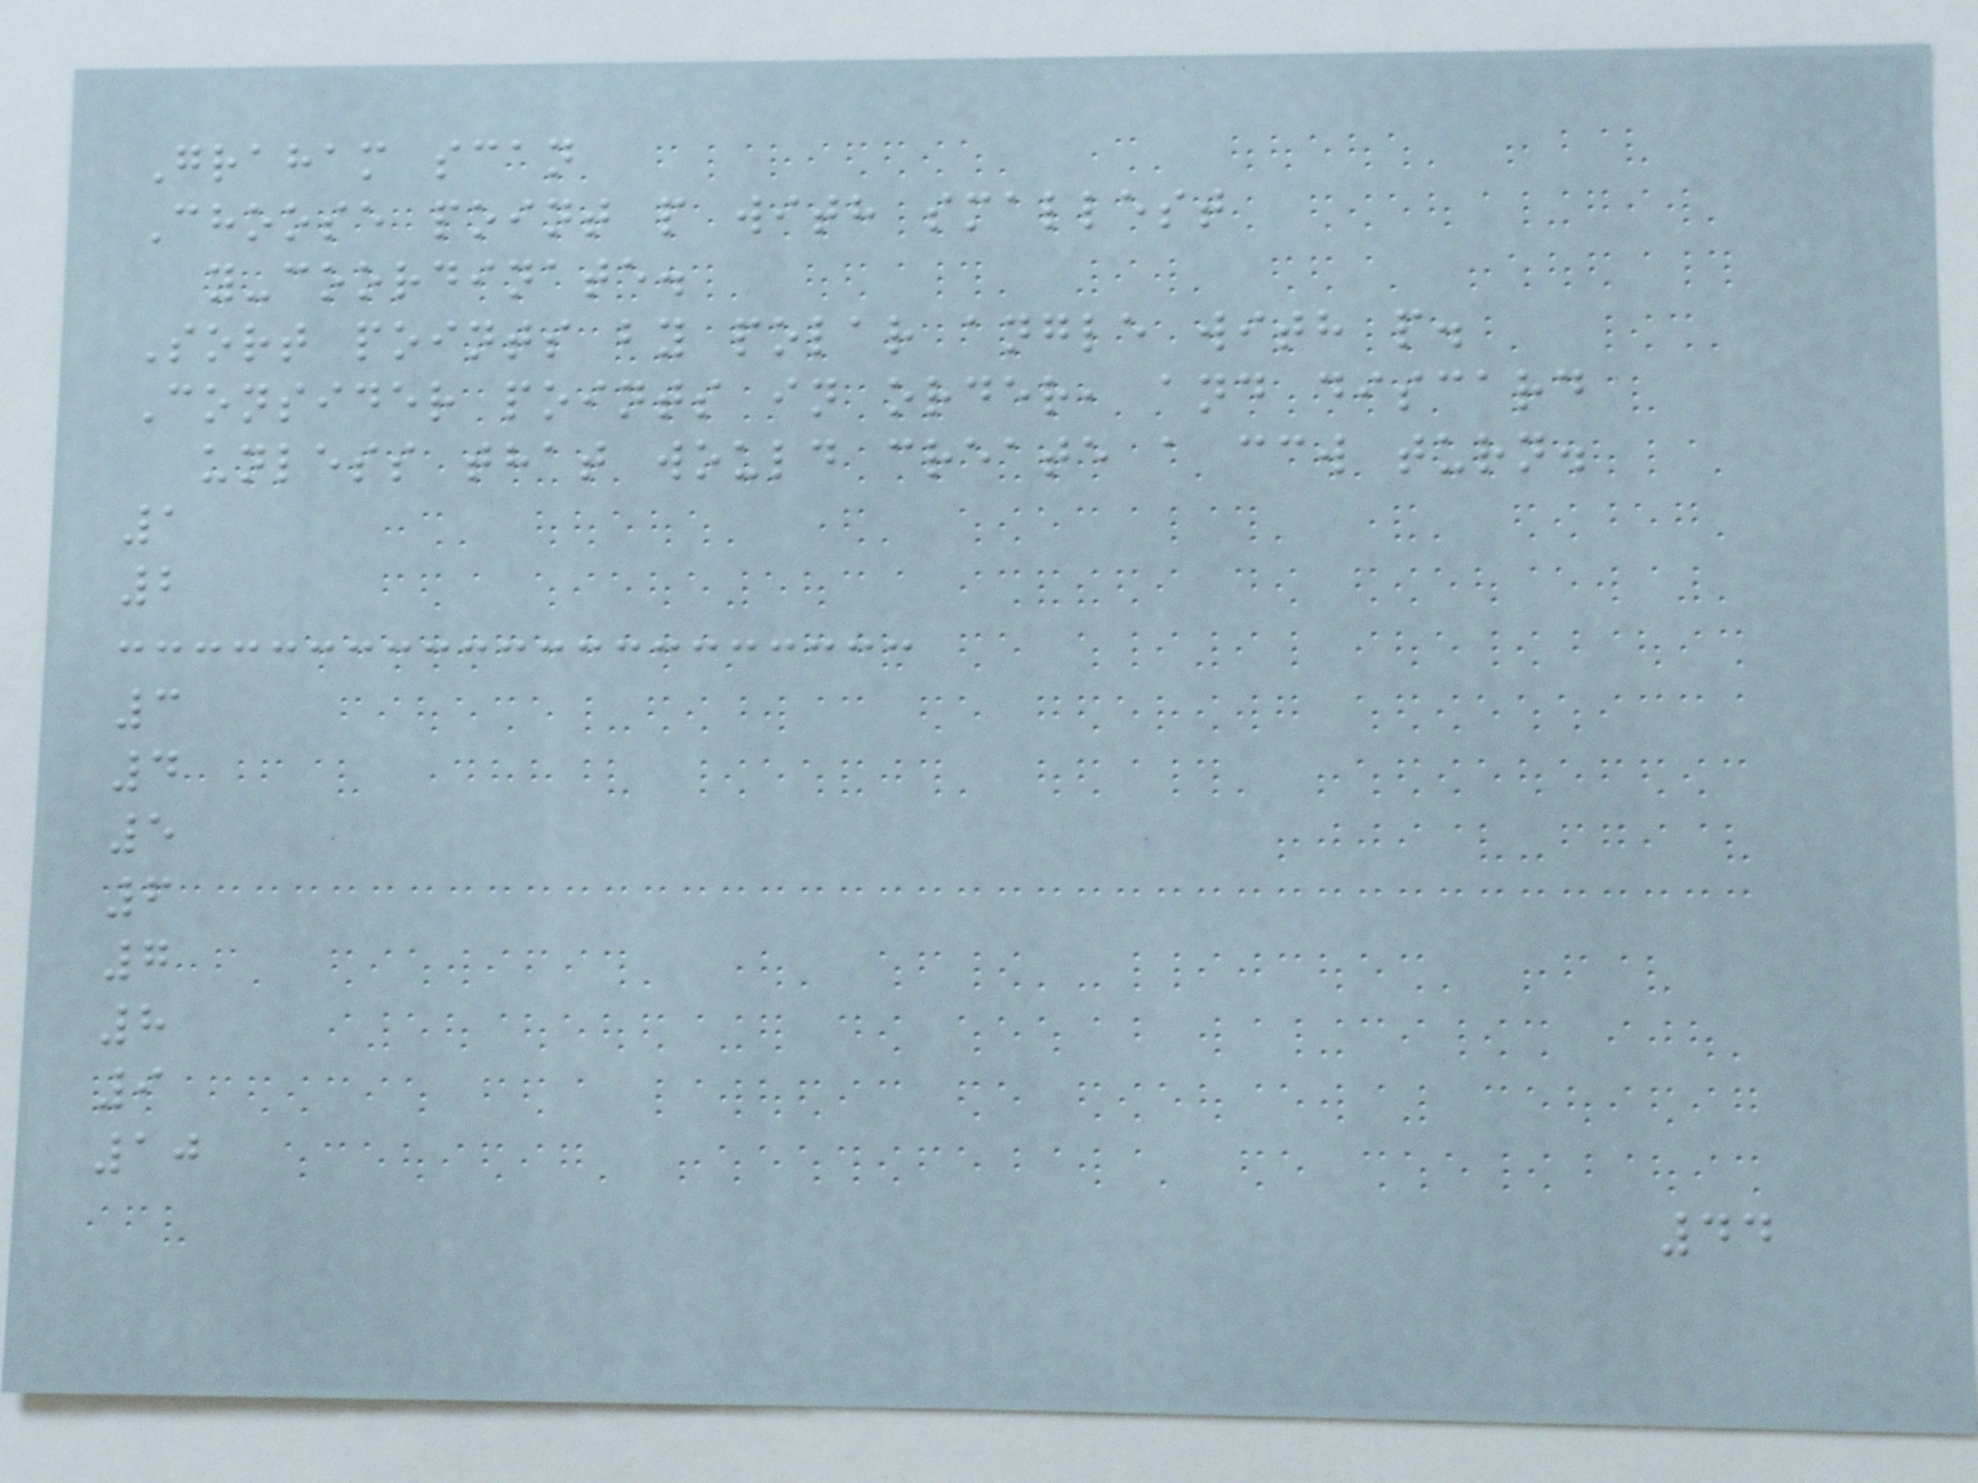Graham scan
Choose point p with smallest
y-coordinate.
Sort points by polar angle with p.
Consider points in order, and discard
unless that would create a ccw turn.
1
2
3
4
5
6
7
8
9
10
44
